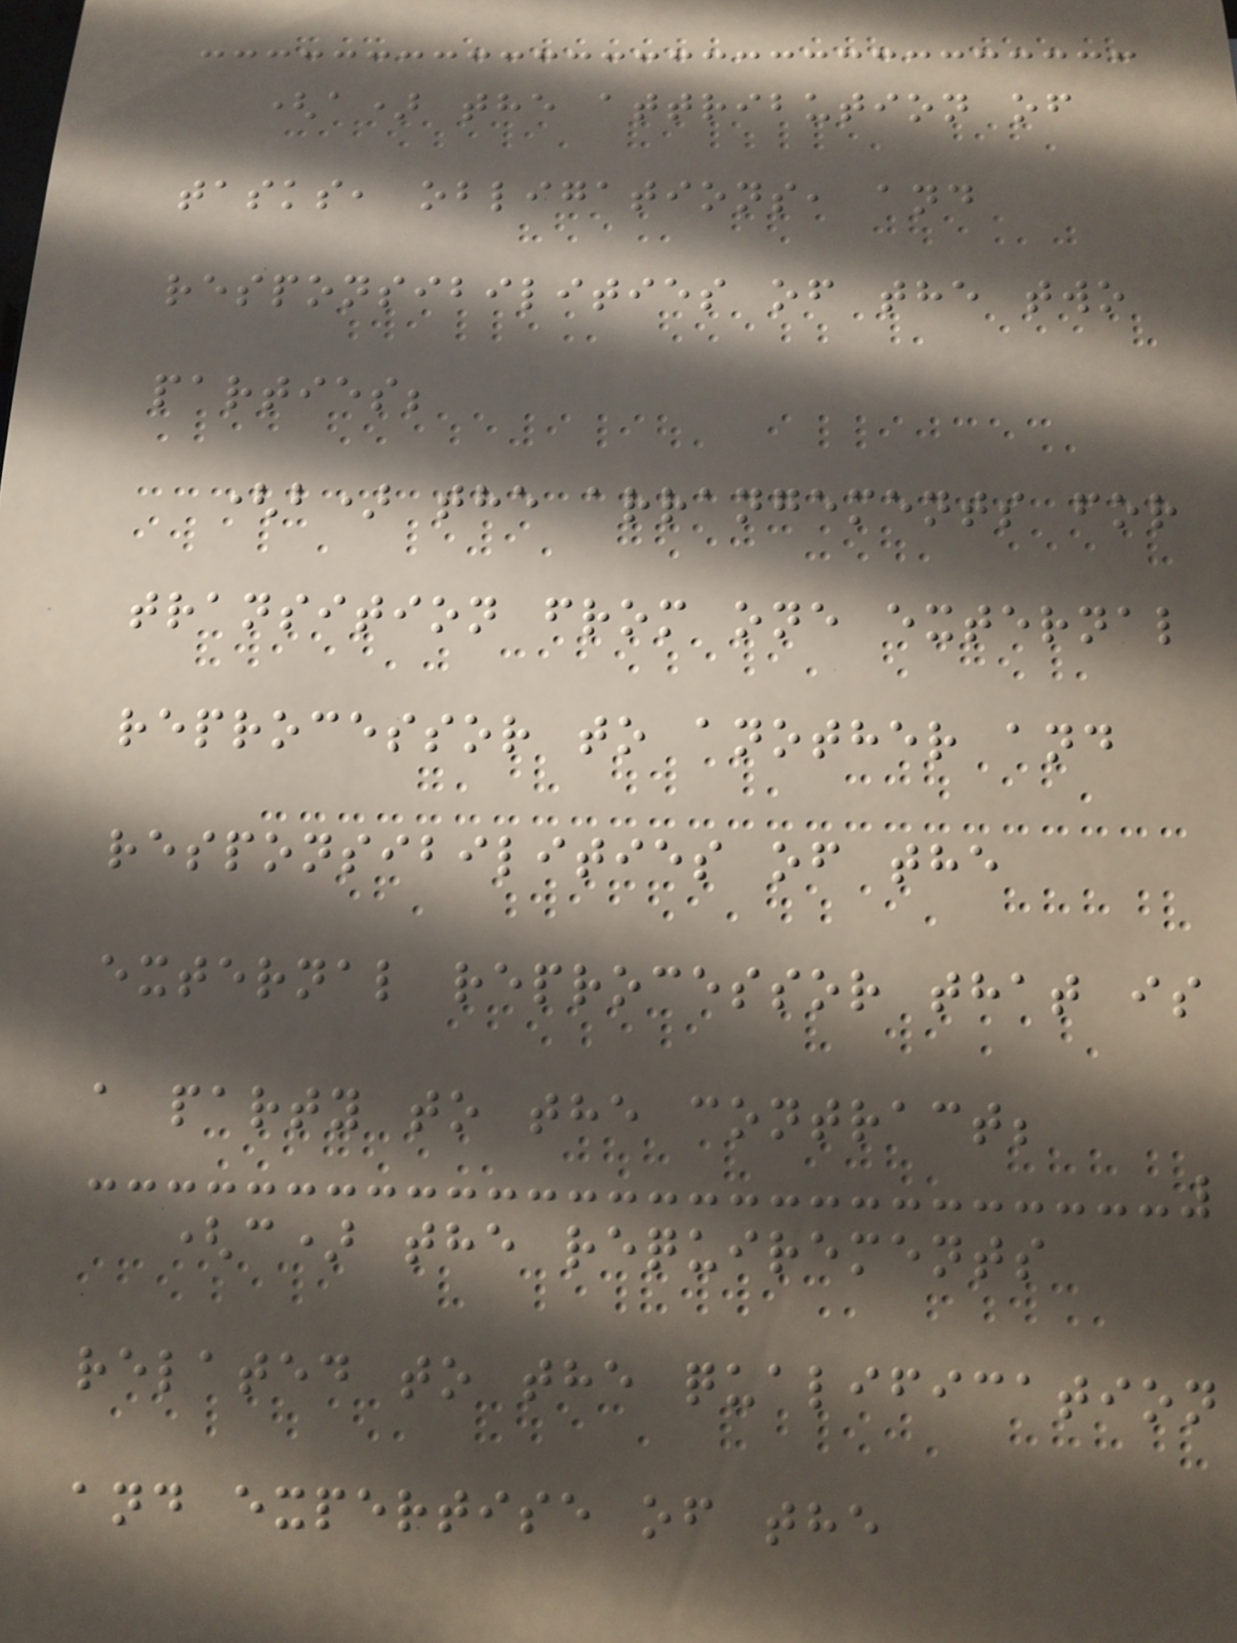(a) the attribution of
tasks, obligations, and
responsibilities of the two
parties;
(b) the arrangements for
transition from one external
reprocessor to another and
responsibilities of the
external reprocessor that is
a party to the contract;
(c) the requirements
related to the qualification
and expertise of the
